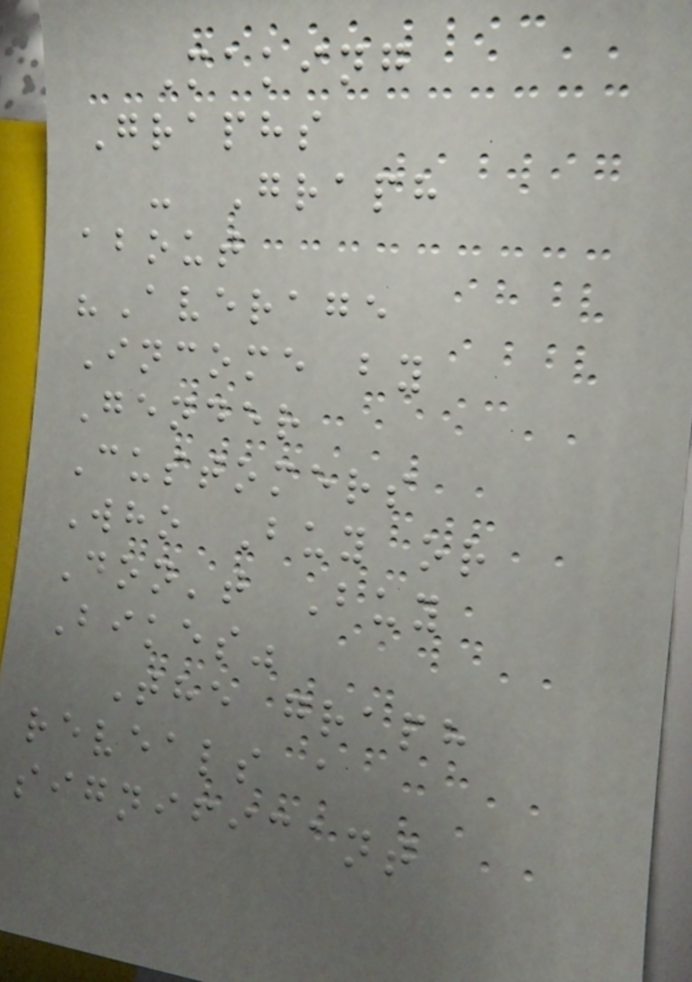Making
Graphs
- Graph
about
"Average
Income by
Gender
Customers
Who Buy or
Don't Buy
Bikes"
The graph
reveals a
significant
